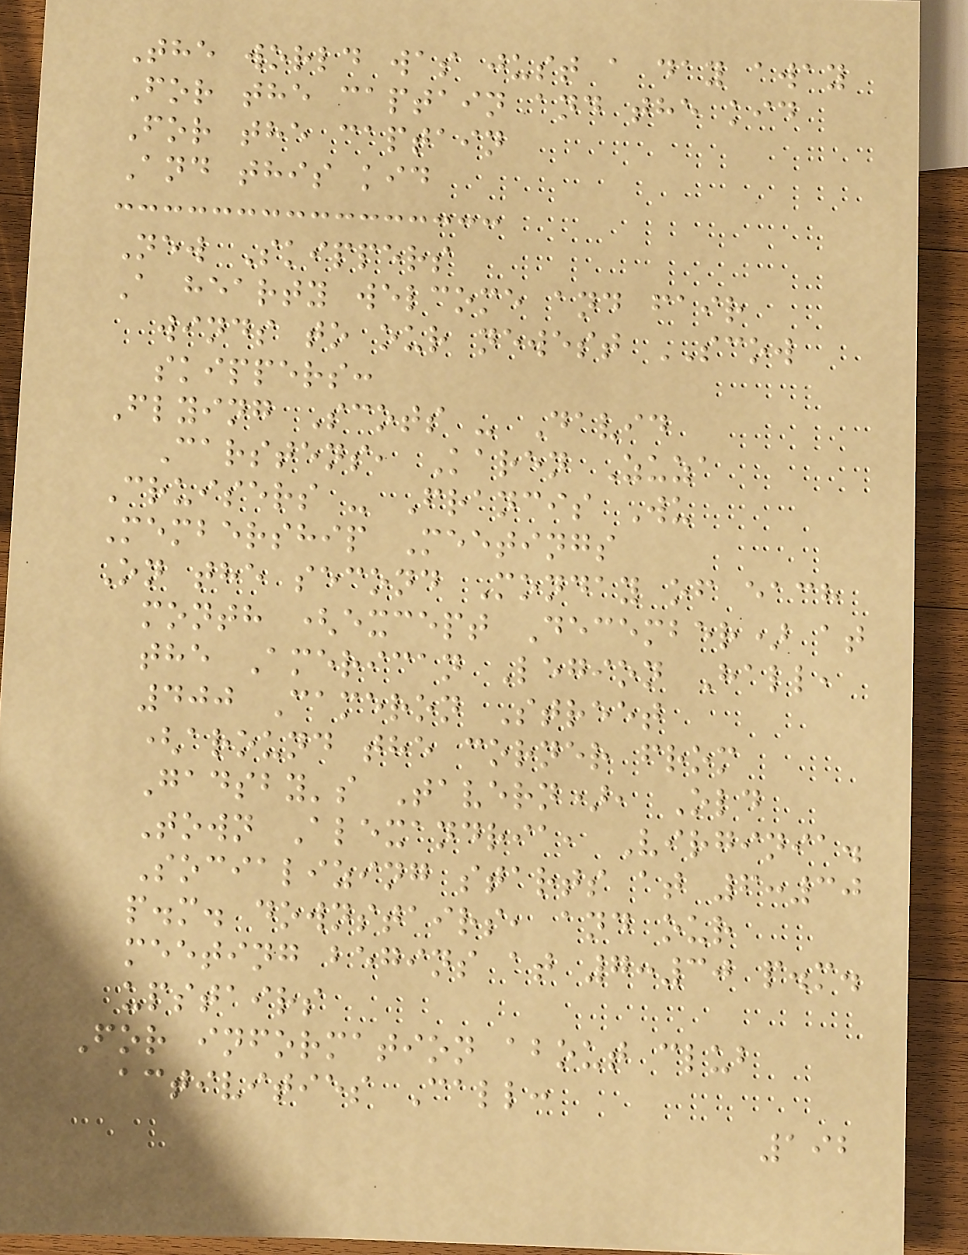The world was just a day away
For the captain and the kid
For the captain
And this kid
New Skippers
A hearty welcome and fair
winds to our newest SCOW
skippers:
Flying Scots - David
Carstens, Karen Zuza
Cruisers - Francis Wu
Membership Meetings
On the second Monday of each
month (except December) at
the American Legion Hall,
400 Cameron Street
(around the corner from
Gadsby's Tavern), Old
Town Alexandria, Virginia.
Socializing starts at 6:30
p.m. downstairs, and our
meeting begins at 7:30 p.m.
upstairs
For information about club
activities Call:
192
